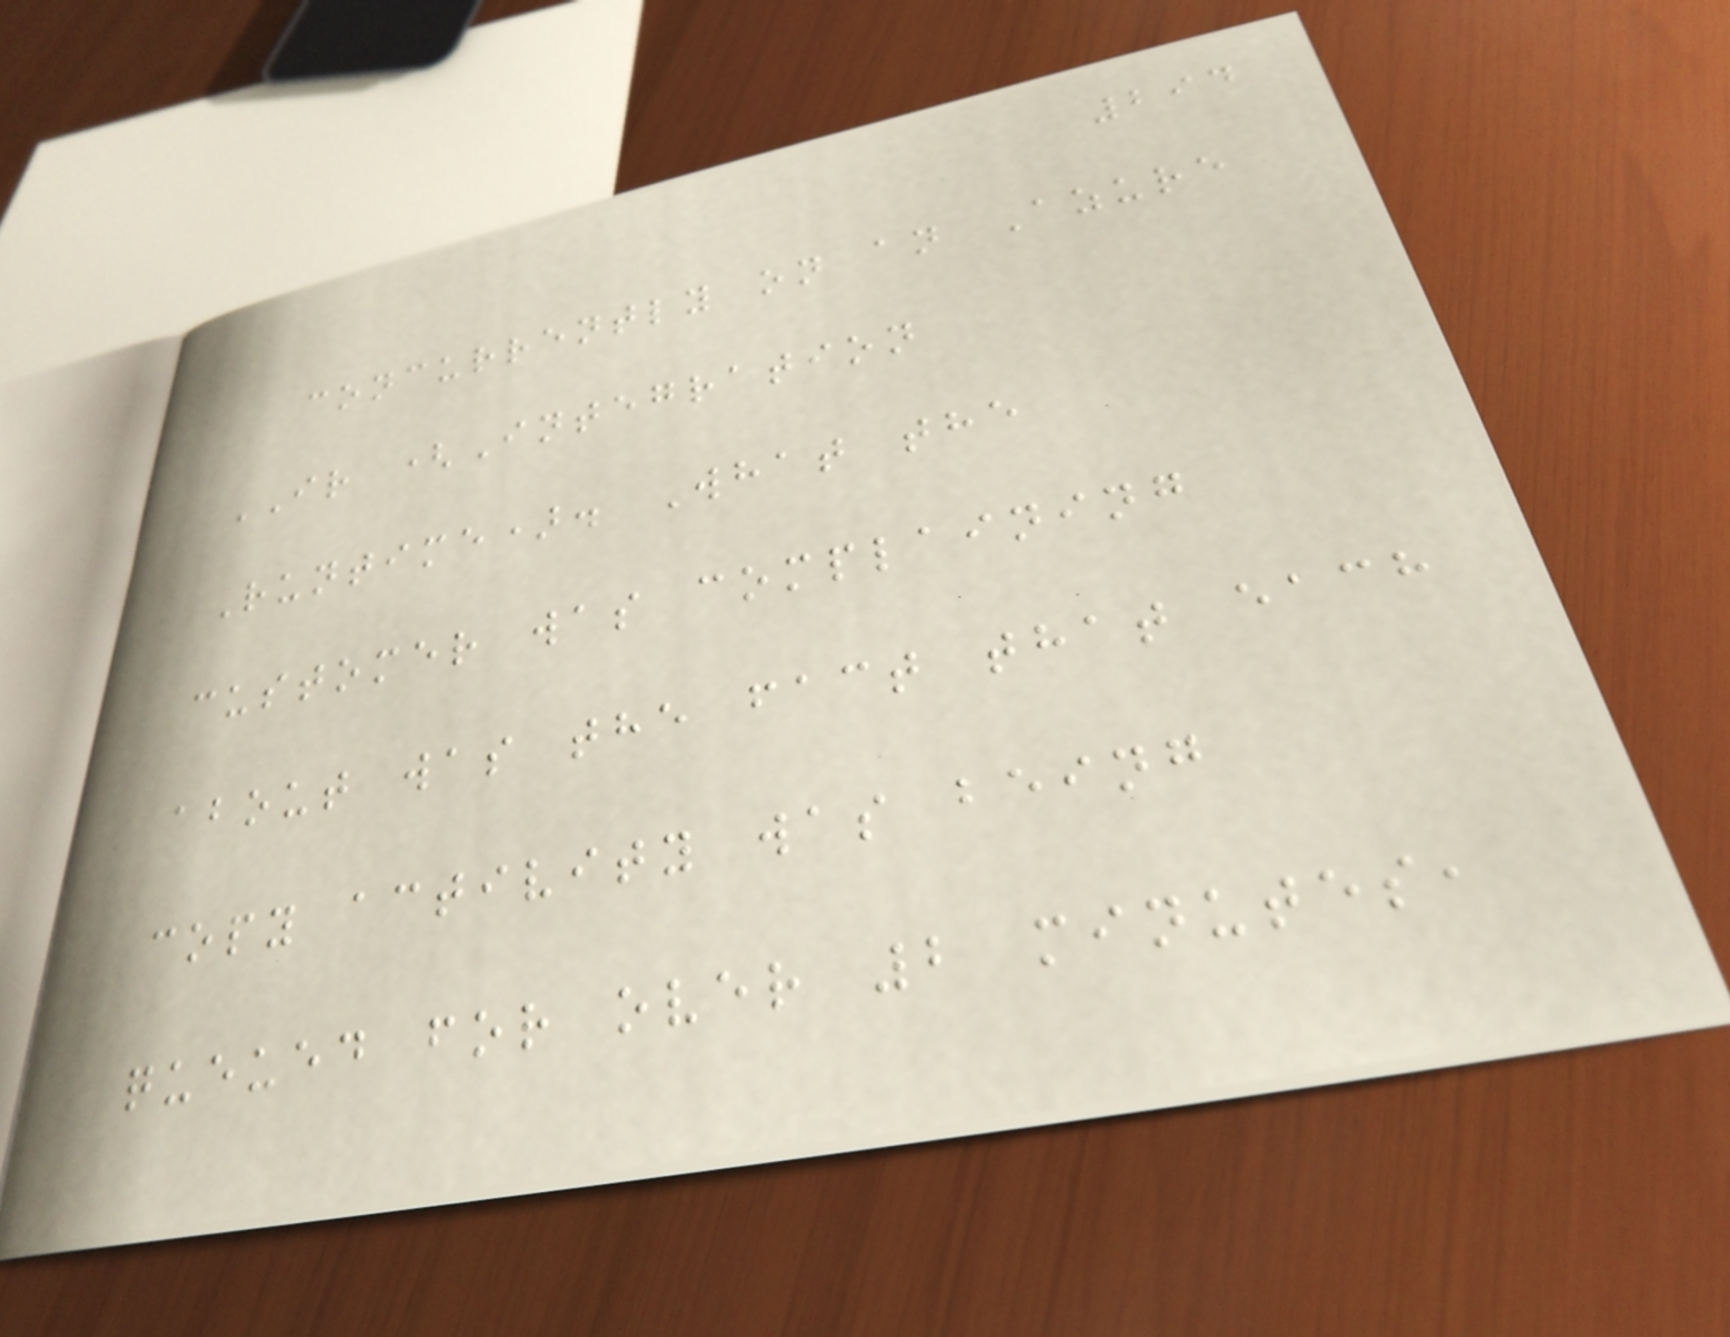294
concurrently on an Azure
IR (Integration
Runtime). What the
customer was complaining
about was the fact that each
copy activity was being
queued for over 2 minutes,
